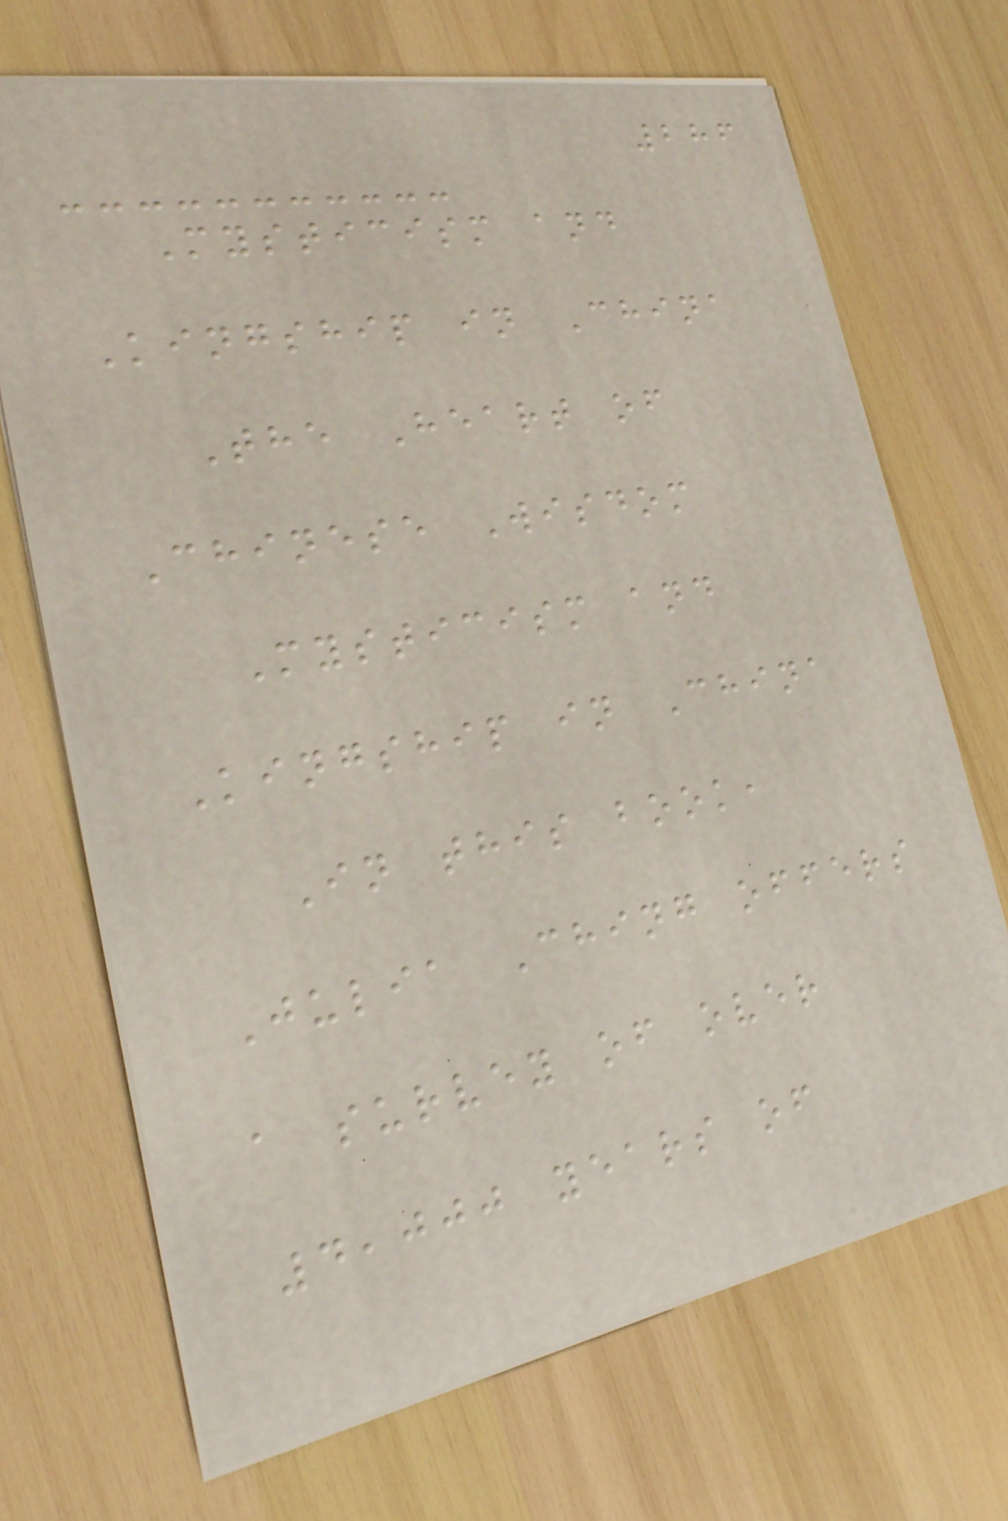286
Mysticism and
Kingship in China
The Heart of
Chinese Wisdom
Mysticism and
Kingship in China
In this book,
Julia Ching offers
a survey of over
4,000 years of
